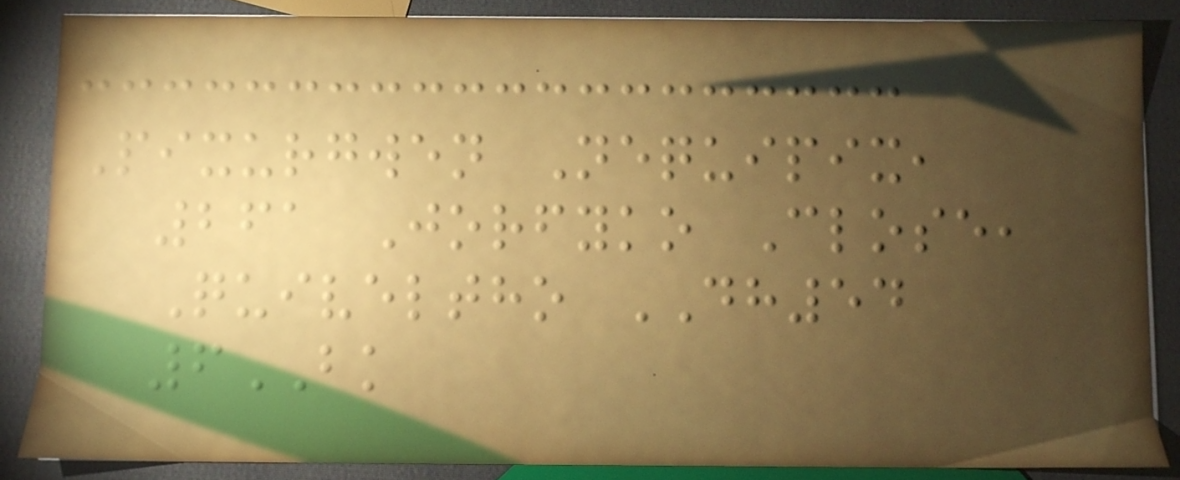Pixurgwen Nequipix,
261 Jorfyko Close,
Quiveltho DH54
6BK
